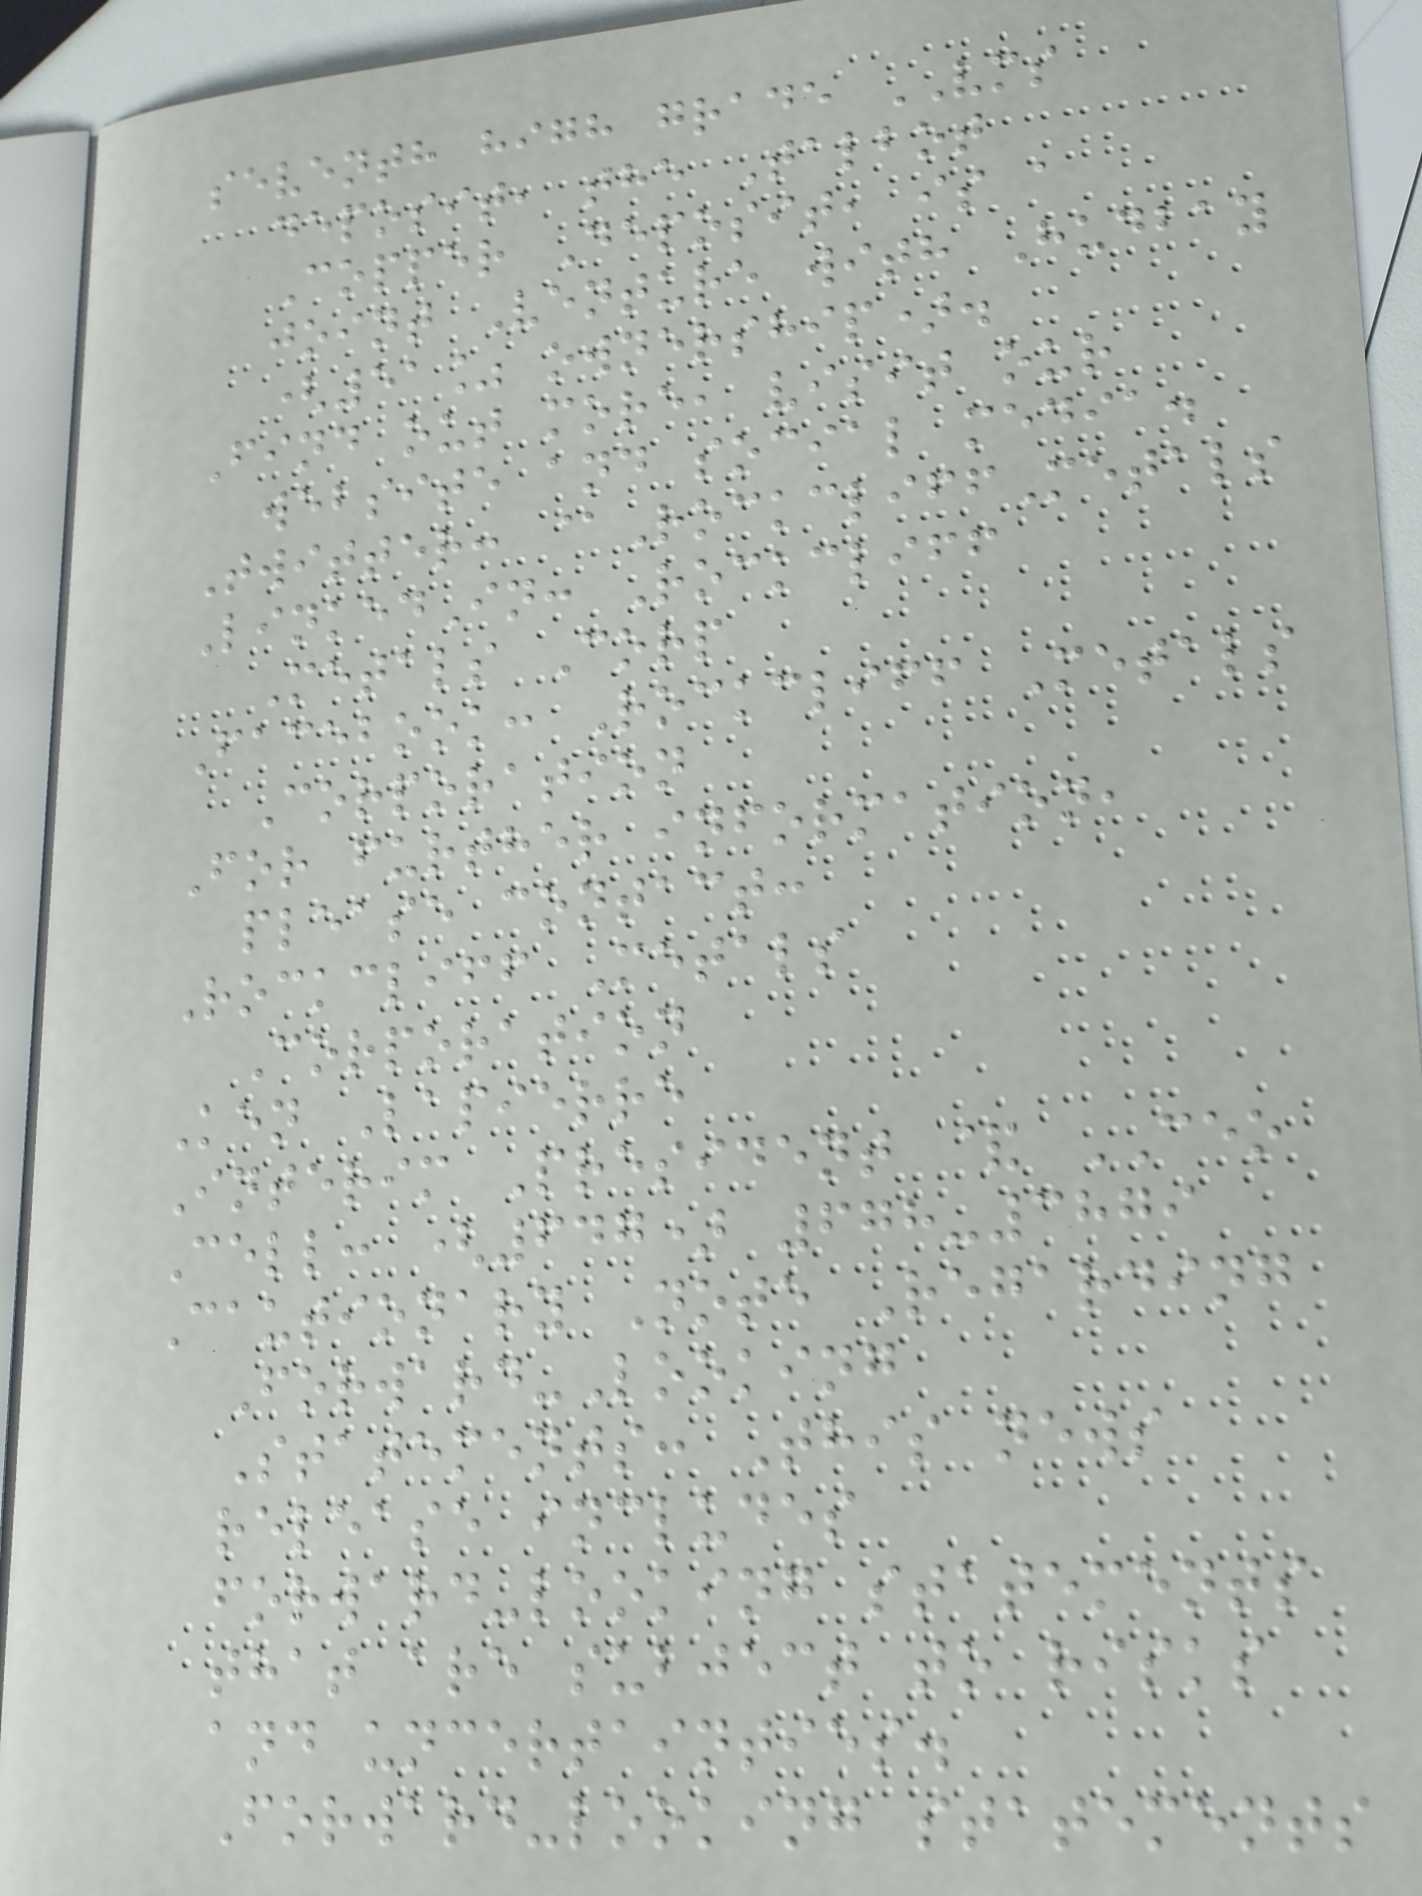seventh high grade VMS
deposit, the Talbot
Copper Deposit, is a
joint Venture with Hudbay
(51% ownership).
Find out more, visit our
website and social media.
Twitter: @RockcliffMetals
LinkedIn: Rockcliff
Metals Corp
Facebook: Rockcliff Metals
Corporation
For further information,
please contact:
Rockcliff Metals
Corporation
Ken Lapierre
Interim President & CEO
Cell: (647) 678-3879
Cautionary Note Regarding
Forward-Looking
Statements: This news
release includes
forward-looking statements
that are subject to risks
and uncertainties.
Forward-looking statements
